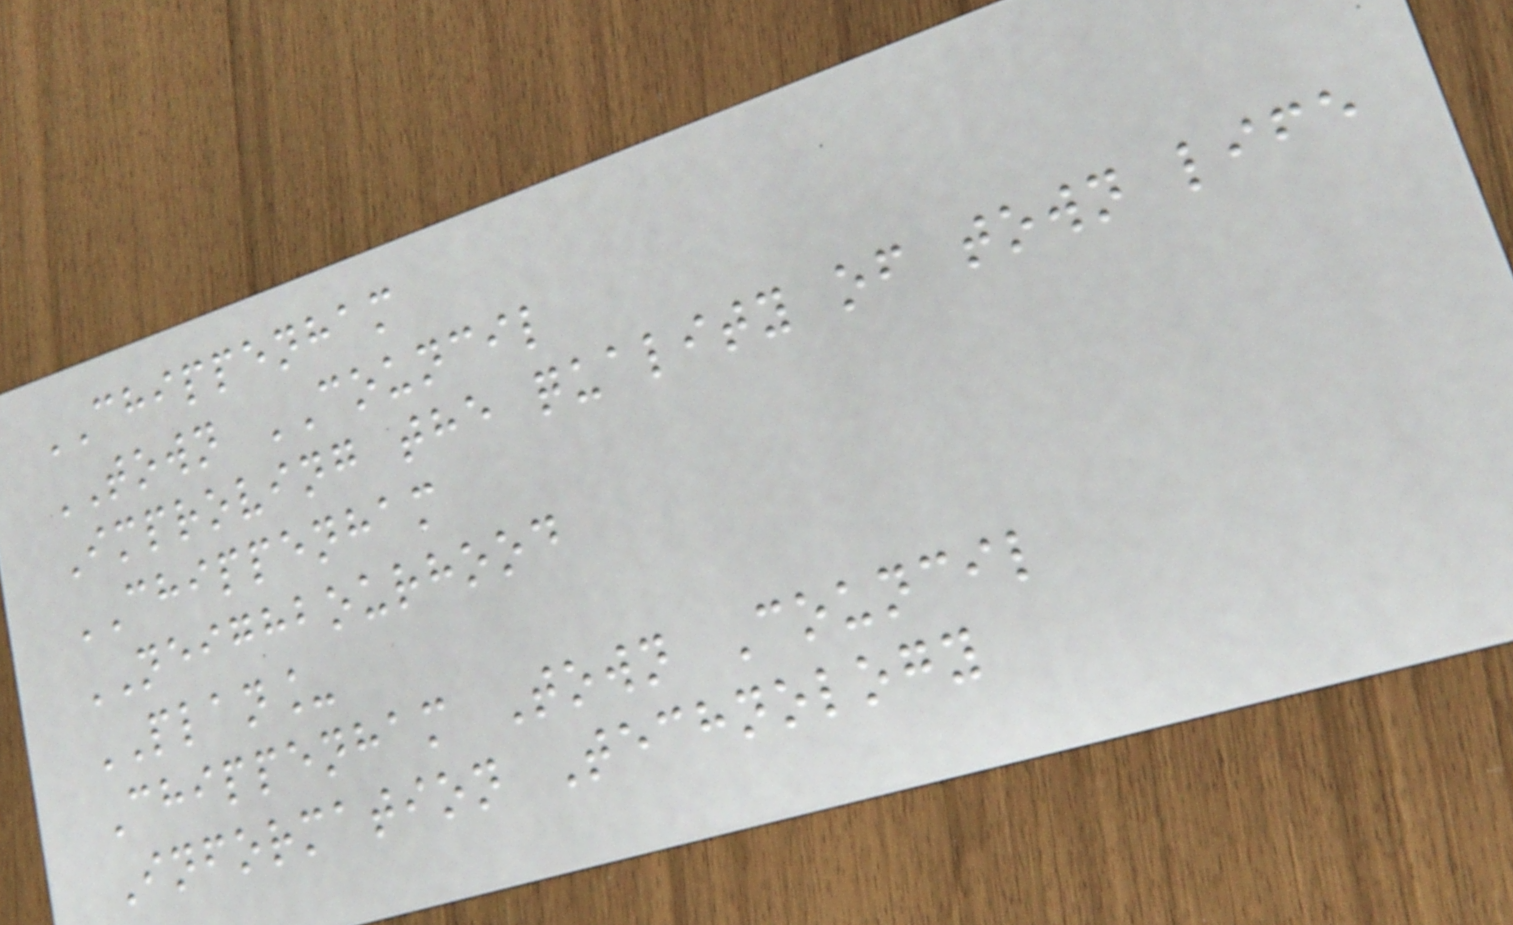CHIPPENHAM
TOWN COUNCIL
Improving the quality of town life
CHIPPENHAM
NEIGHBOURHOOD
PLAN_
Chippenham Town Council
Information Technology
